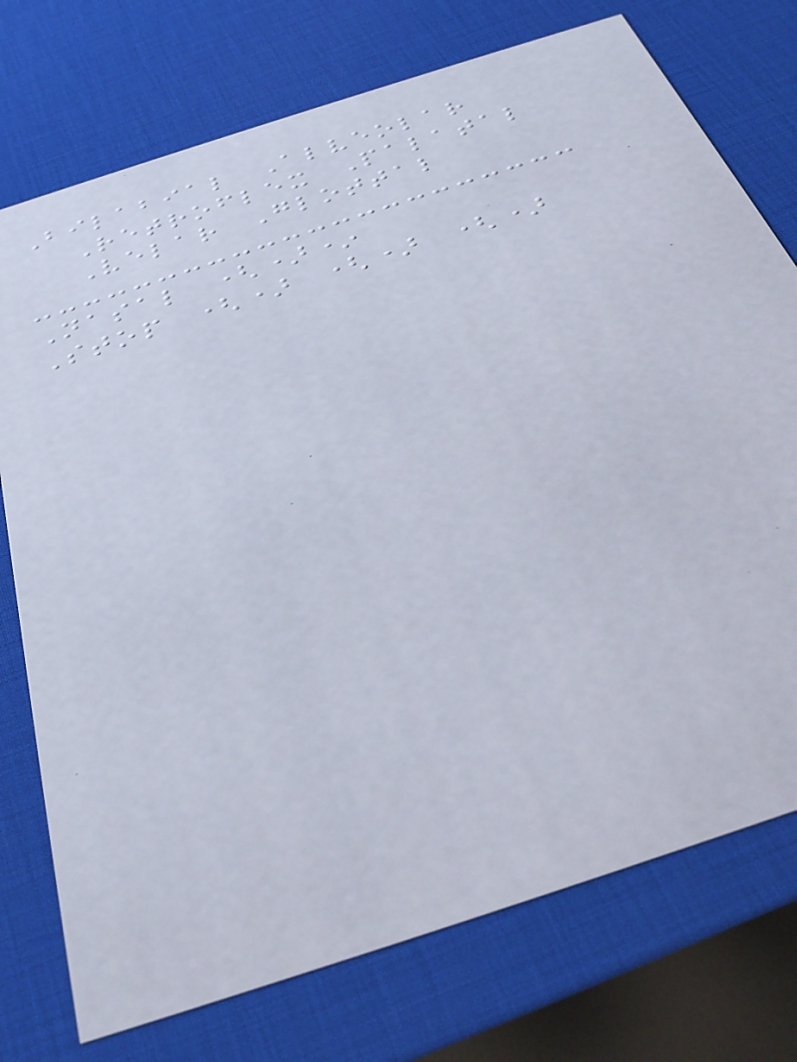Bilabial Alveolar
Retroflex Palatal
Velar Glottal
Nasal ()*
Stop () () ()
